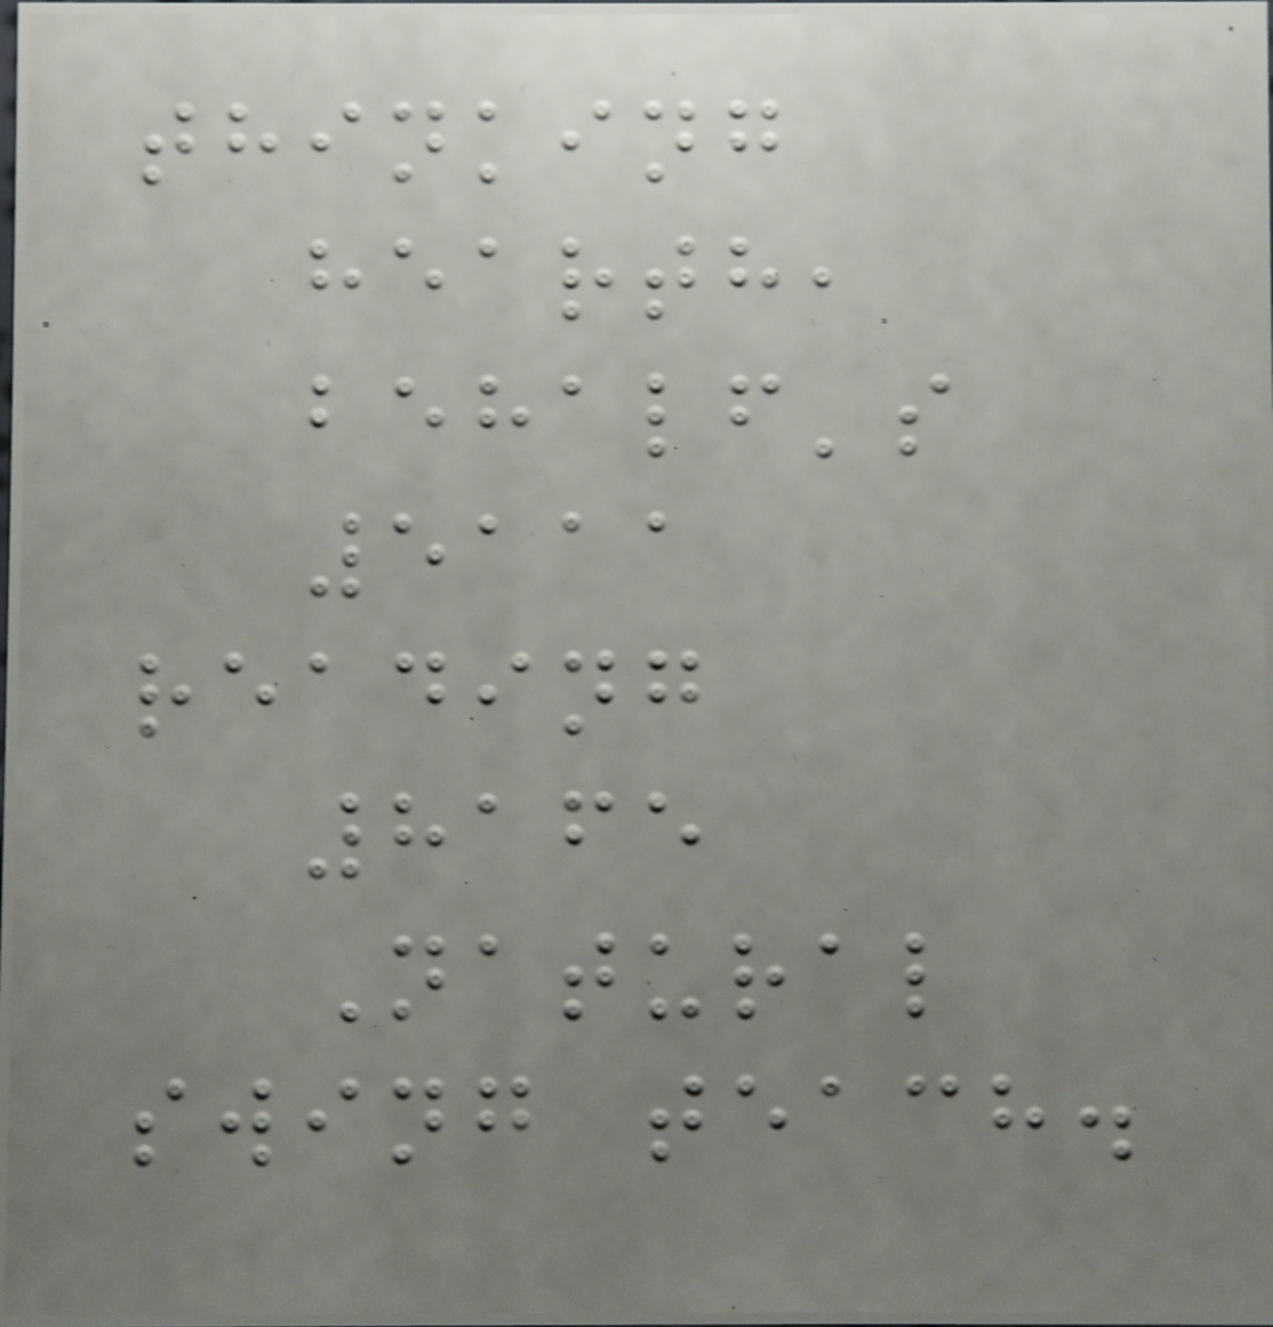thinking
hearth,
behalf's
5111
reading
8165
Natural
swing teach.
